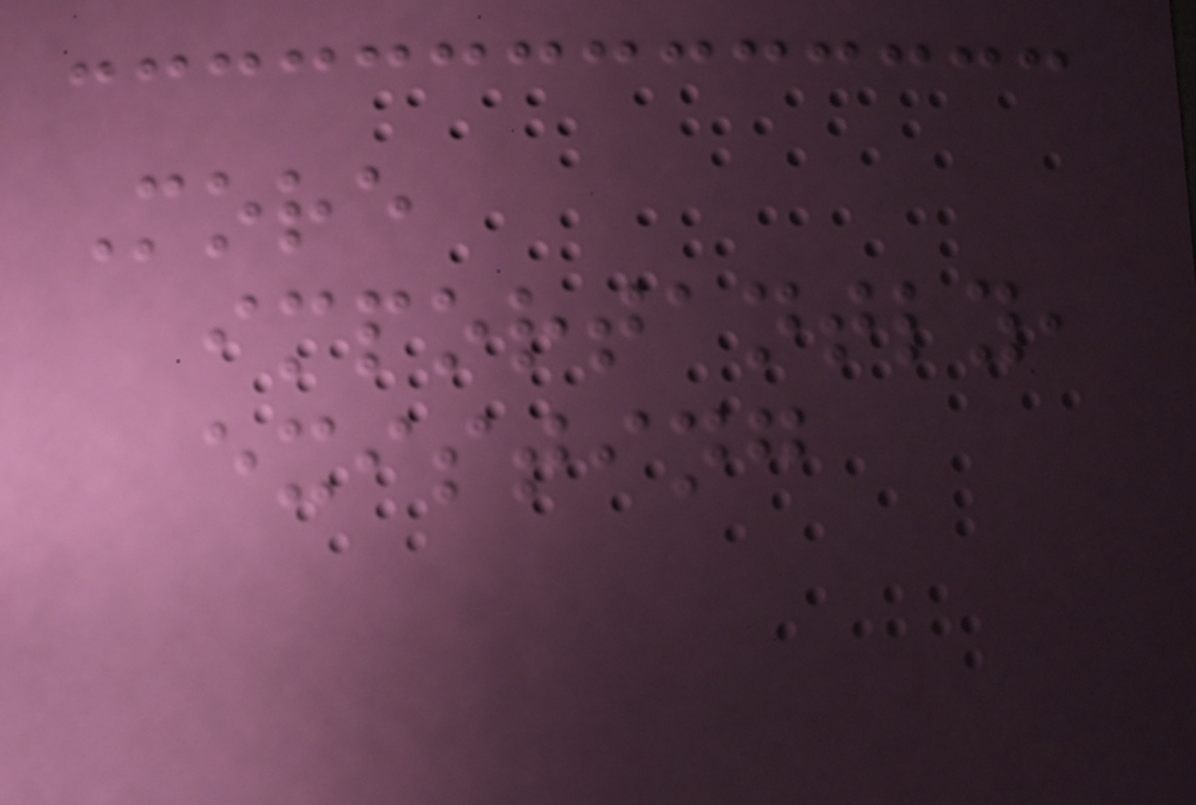More
importantly,
existing
